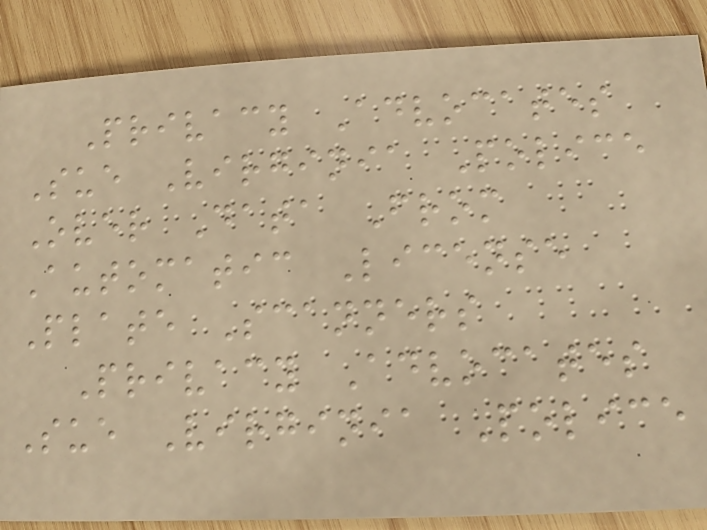Privacy Advocates
Sue Virginia Police
Over Data From
Automatic License
Plate Scanners
Privacy Advocates
Sue Virginia Police
